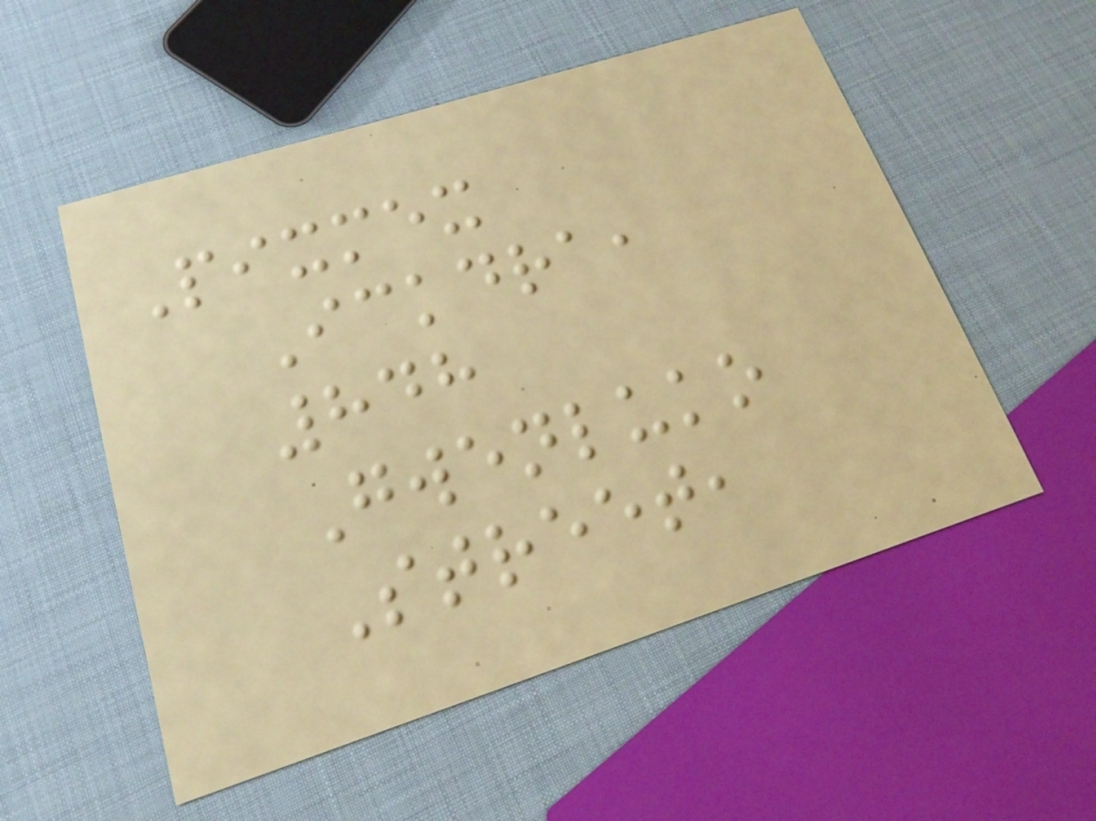Pixmex
Ickdra,
848
Gwenluko
Street,
